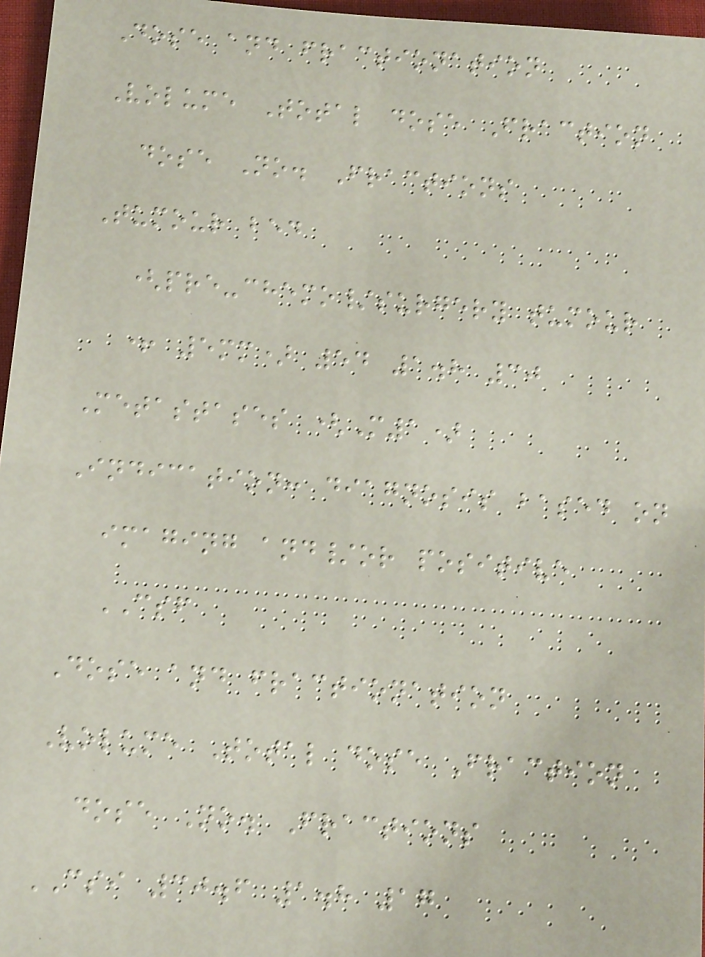Dose and fractionation
Volume Total dose Fraction
dose No. Fractions
Tumour bed
(pre-chemo/surgery tumour
+ 5mm) 54 1.8 30
Metastases (M1)
Indication: diagnosis based on
imaging and/or positive
CSF
Dose and fractionation
Volume Total dose Fraction
dose No. Fractions
CSI 30.6 1.8 17
